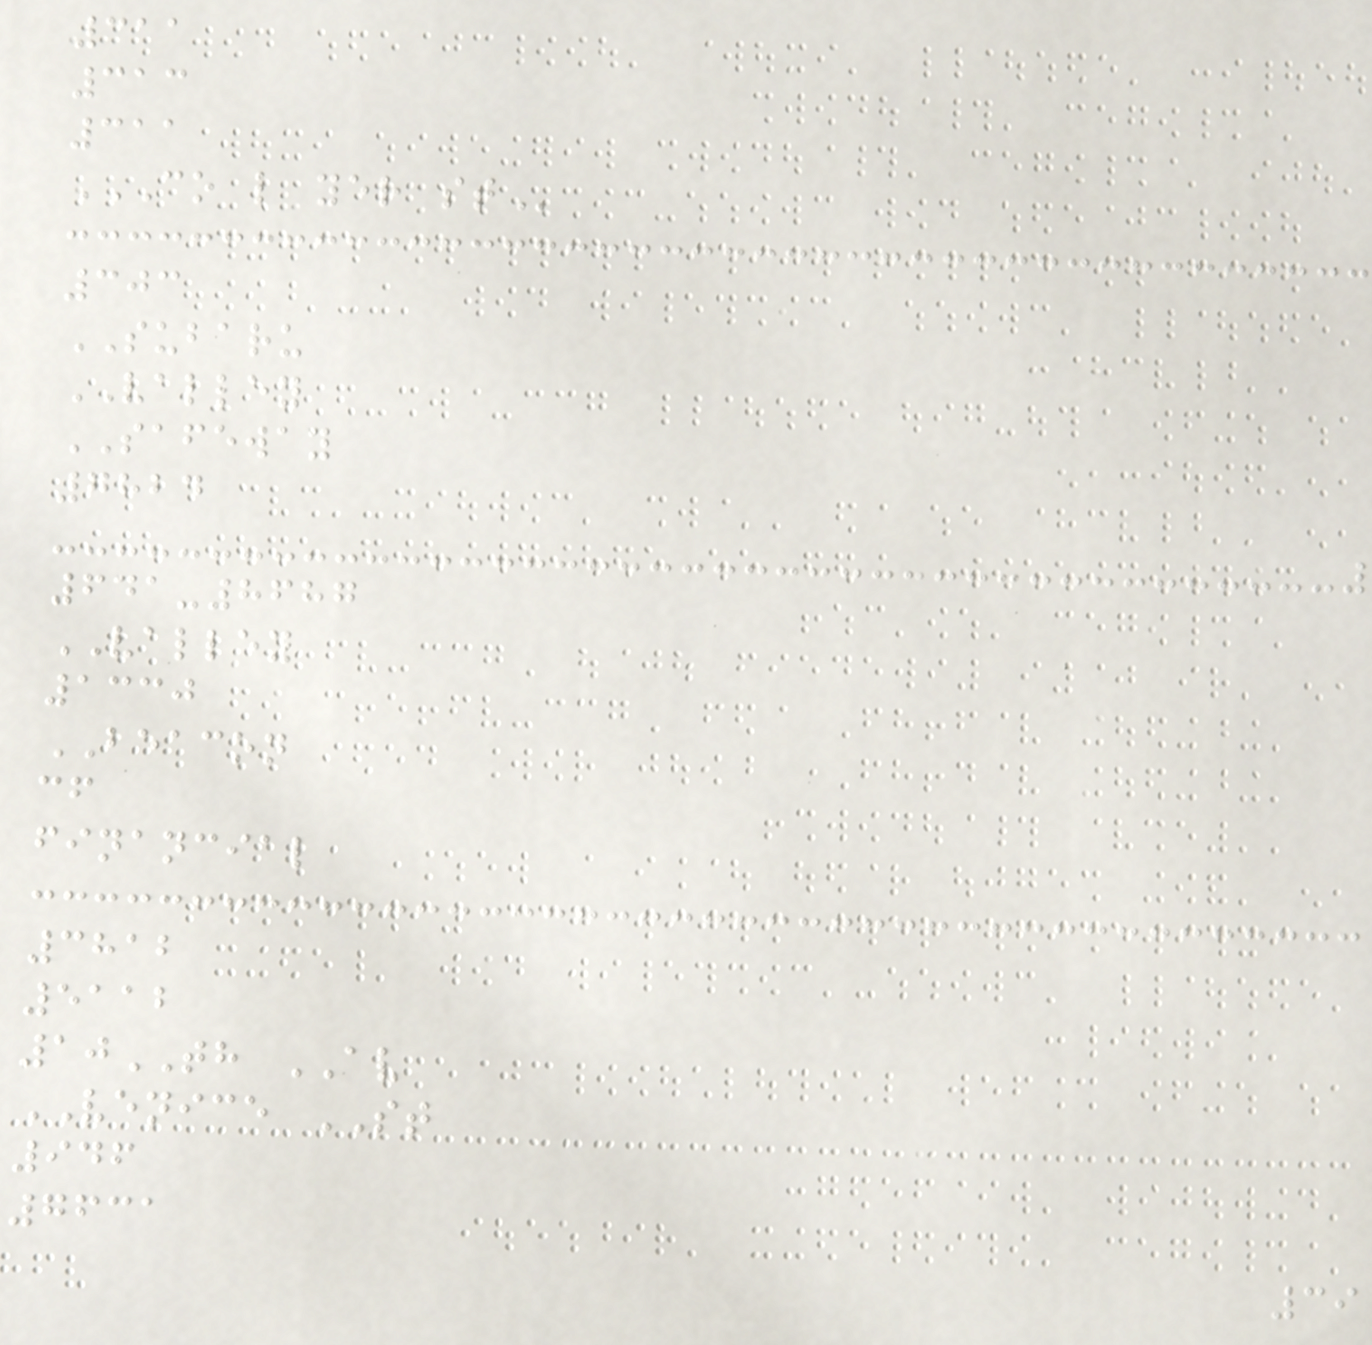311
313
311
CO L YER ST
303
SUBARU
VALLEY
SAFEWAY
7824
641-8687
VALLEY
1330
BEACON
cf
financial
3812
5112
10TH AV
VENICE ST
946
7631
39
